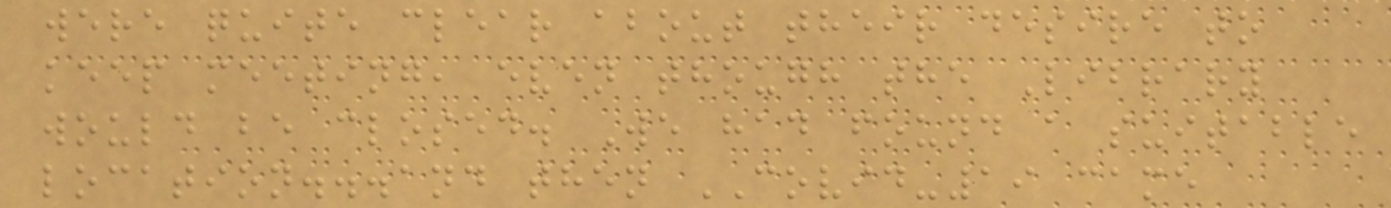were quite clear about their desire to
keep meeting, even though the Library
would be closed. We had found a suitable
location...and then COVID-19 came
